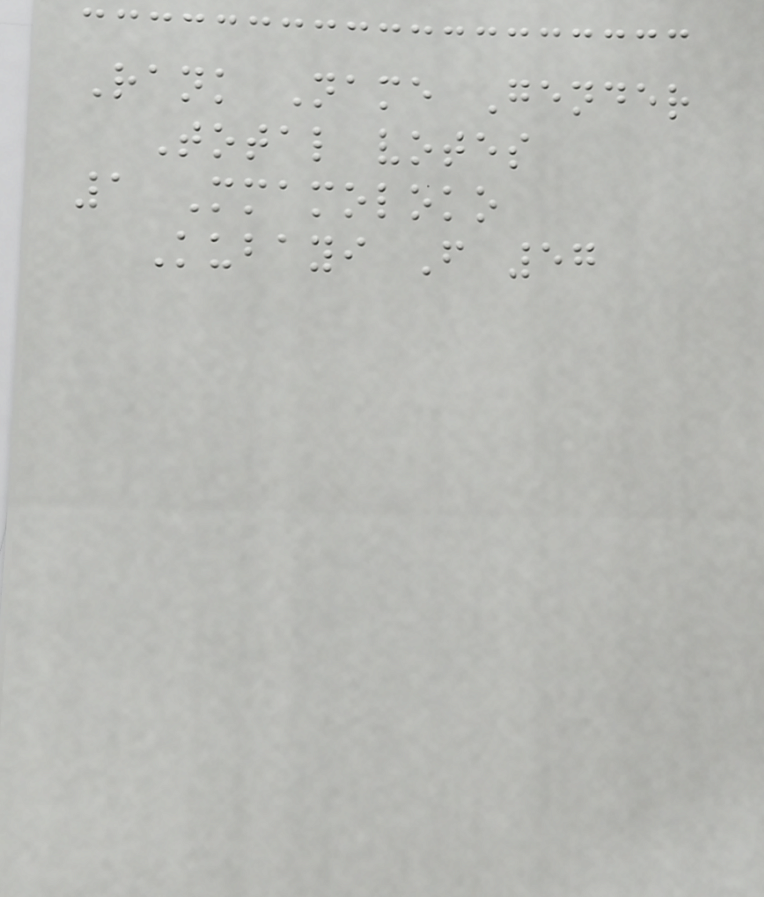Rank Name Gender
Total votes
1 Mmamoloko
Kubayi F 57
